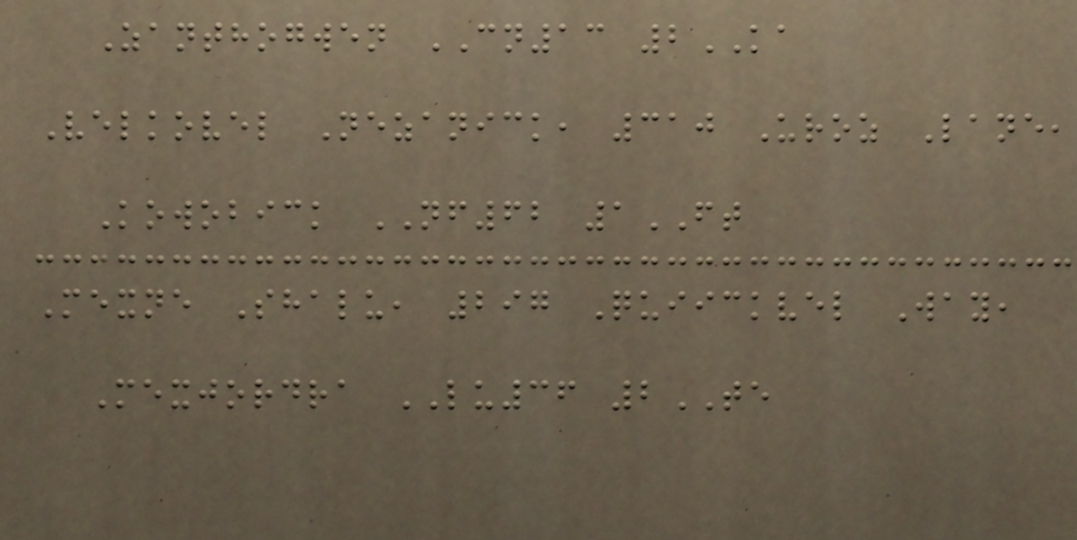Zanthogwen CN13 2KA
Velkovel Nezanick, 310 Uroz Lane,
Kowobick NF62 1FT
Mexne Shalu, 297 Quiickvel Way,
Mexjordra LU36 2TE
